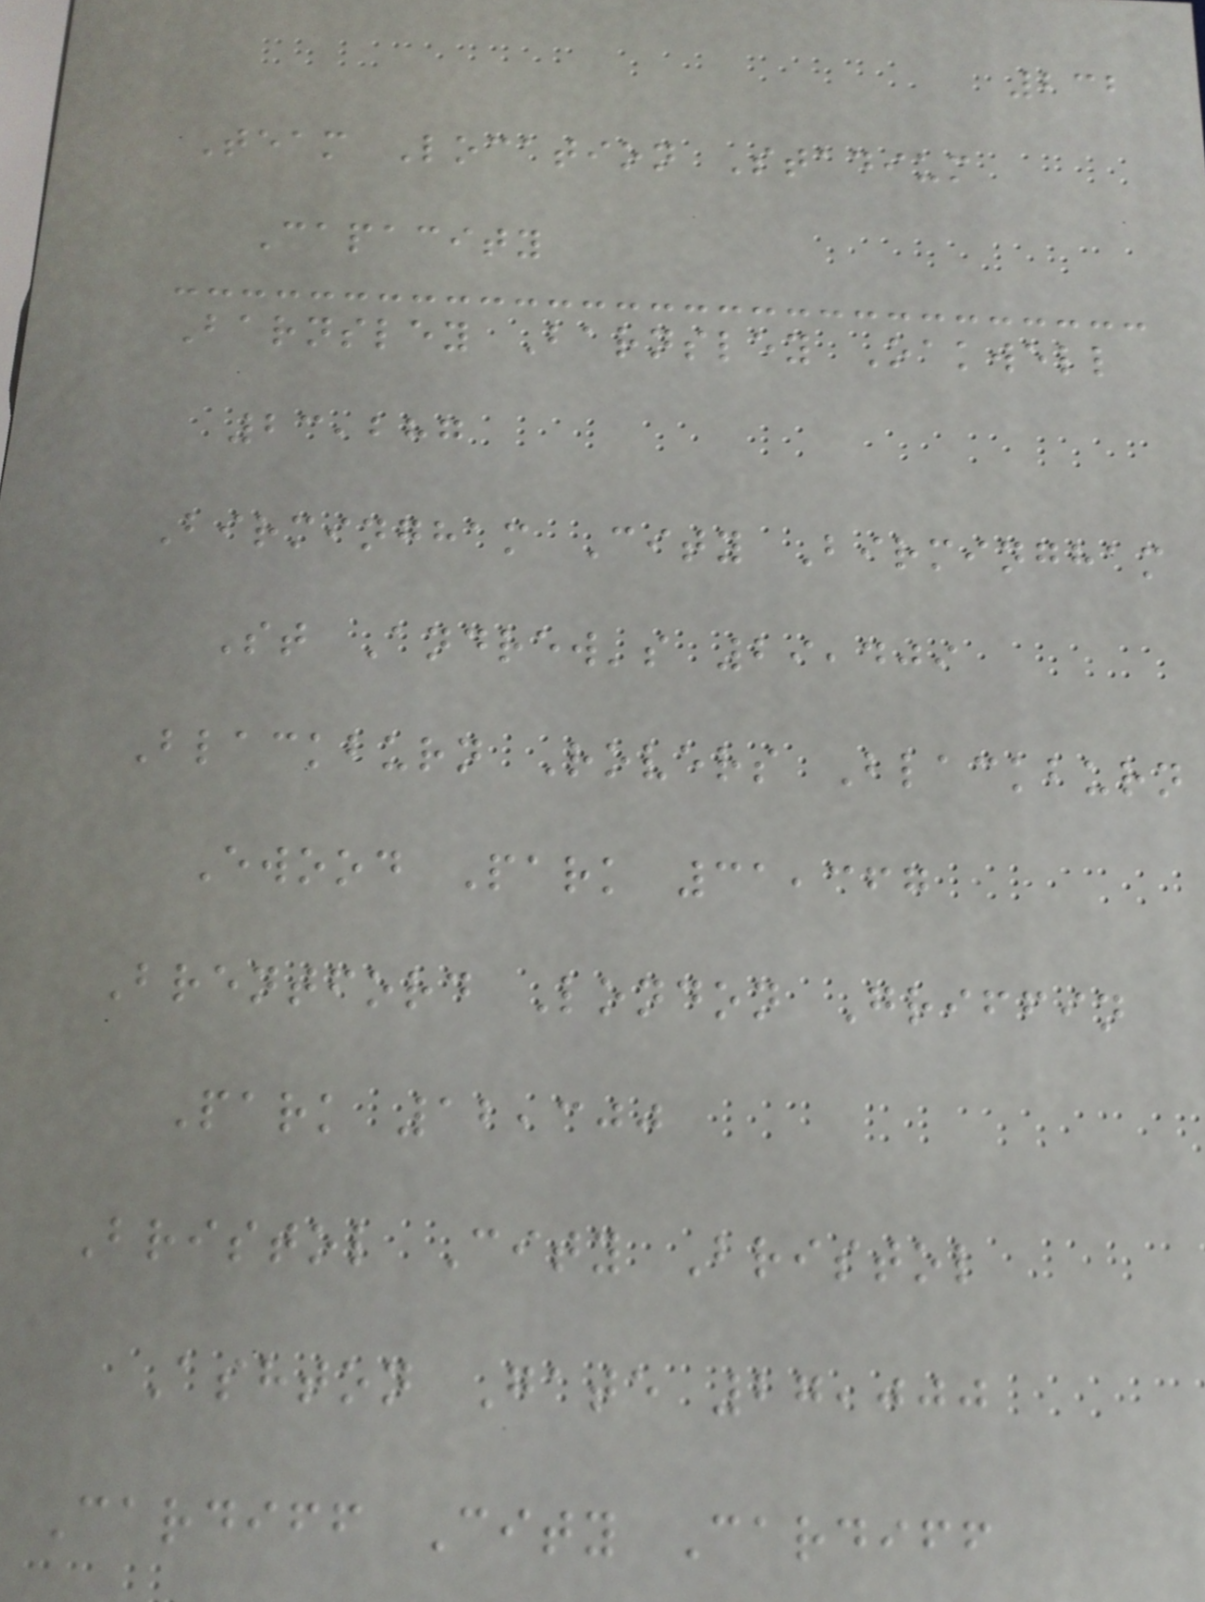232
Team Location Stadium
Capacity
Barnsley Barnsley Oakwell
23,287
Birmingham City Birmingham
St Andrew's 29,409
Blackburn Rovers Blackburn
Ewood Park 31,367
Brentford London Griffin
Park 12,300
Bristol City Bristol
Ashton Gate 27,000
Cardiff City Cardiff
